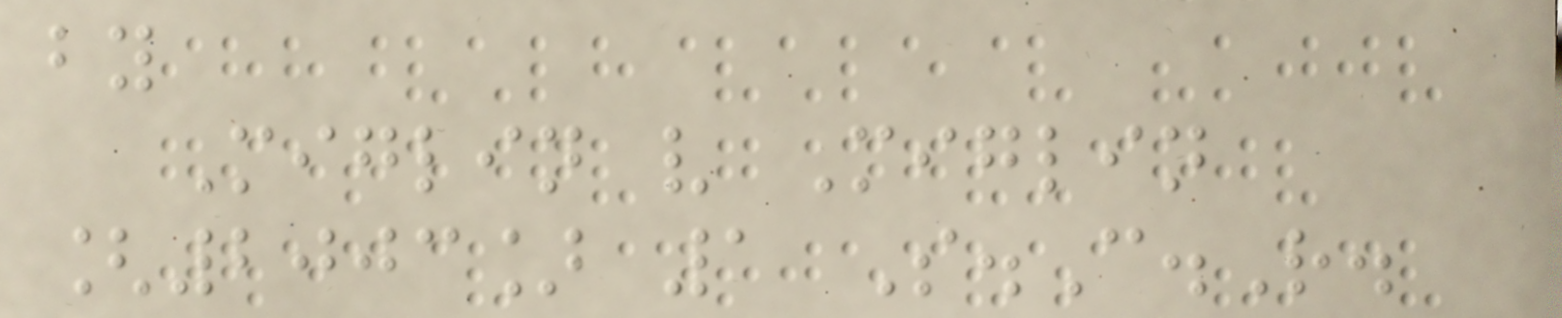by
Miglin v Miglin
[2003] 1 S.C.R.
